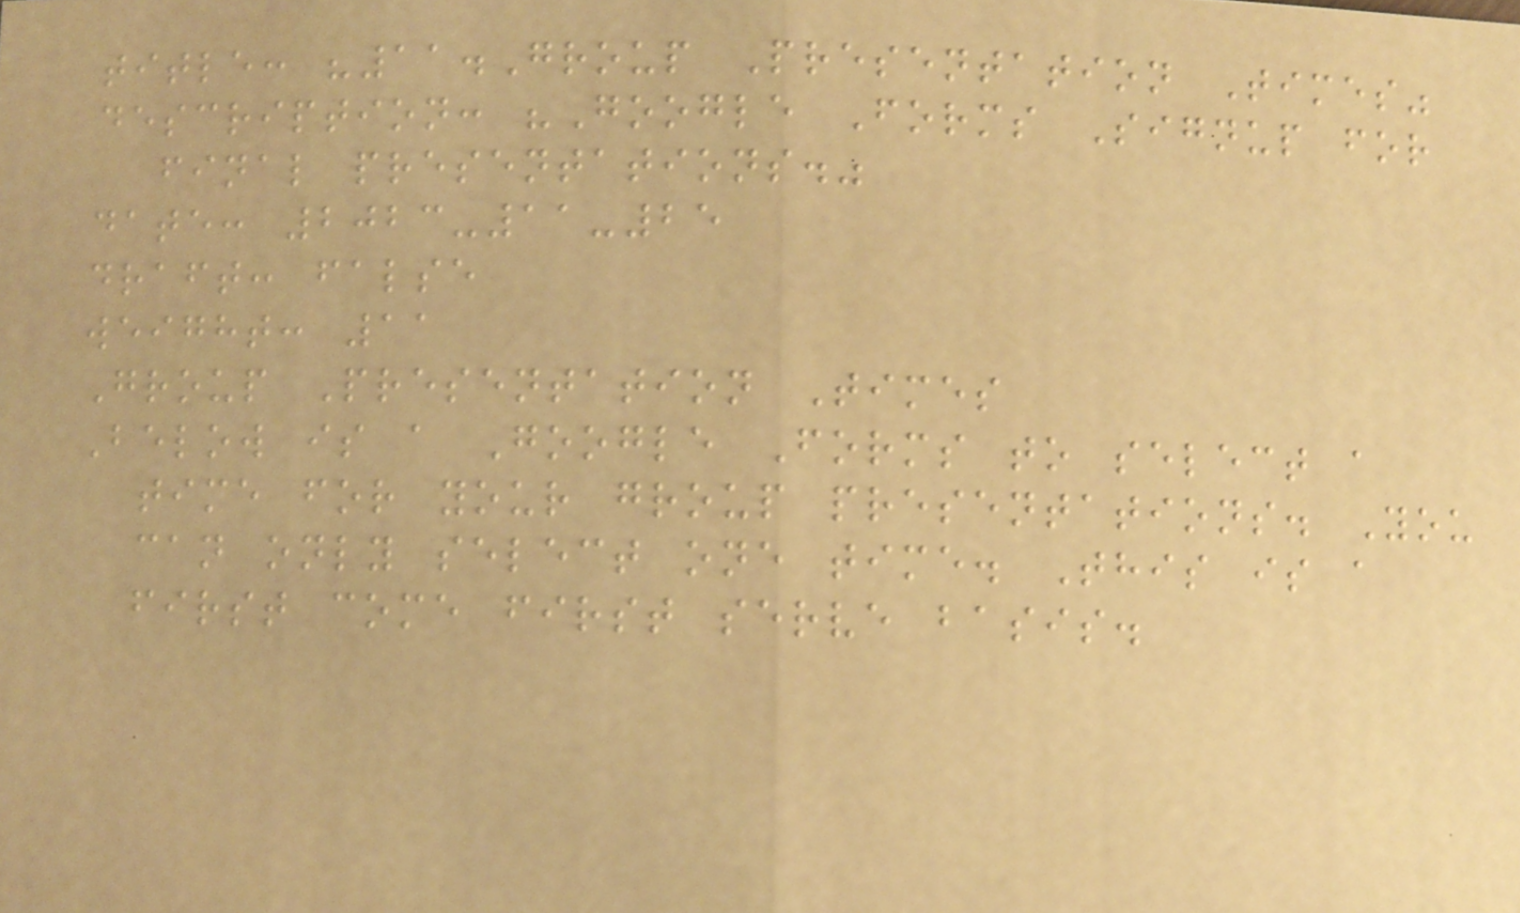title: "11.Group Presentation Times"
description: "Google Forms Signup for
final presentations."
date: 2023-11-25
draft: false
weight: 11
Group Presentation Times
Below is a Google Forms to select a
time for your group presentations. You
can only select one time. This is a
first come first serve basis.
